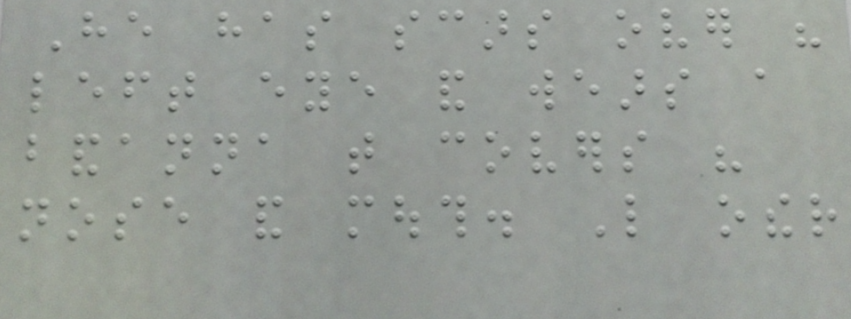He has scars over his
left eye and wears a
bandanna that covers his
nose and mouth. Like other
